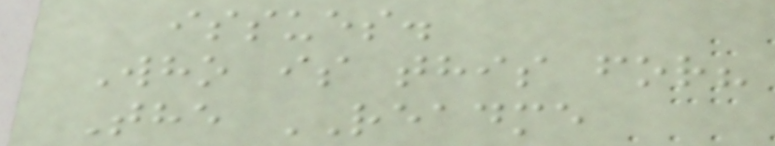issues.
Who is this for?
The README
